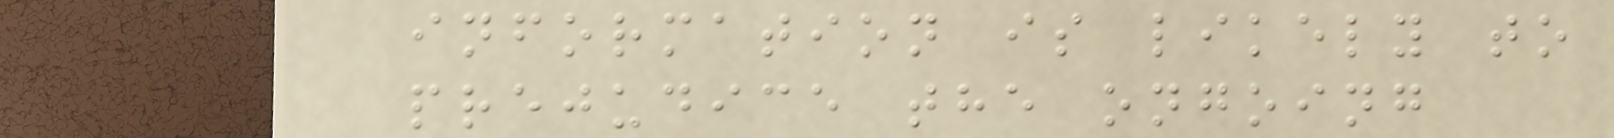information is likely to
prejudice the ongoing
